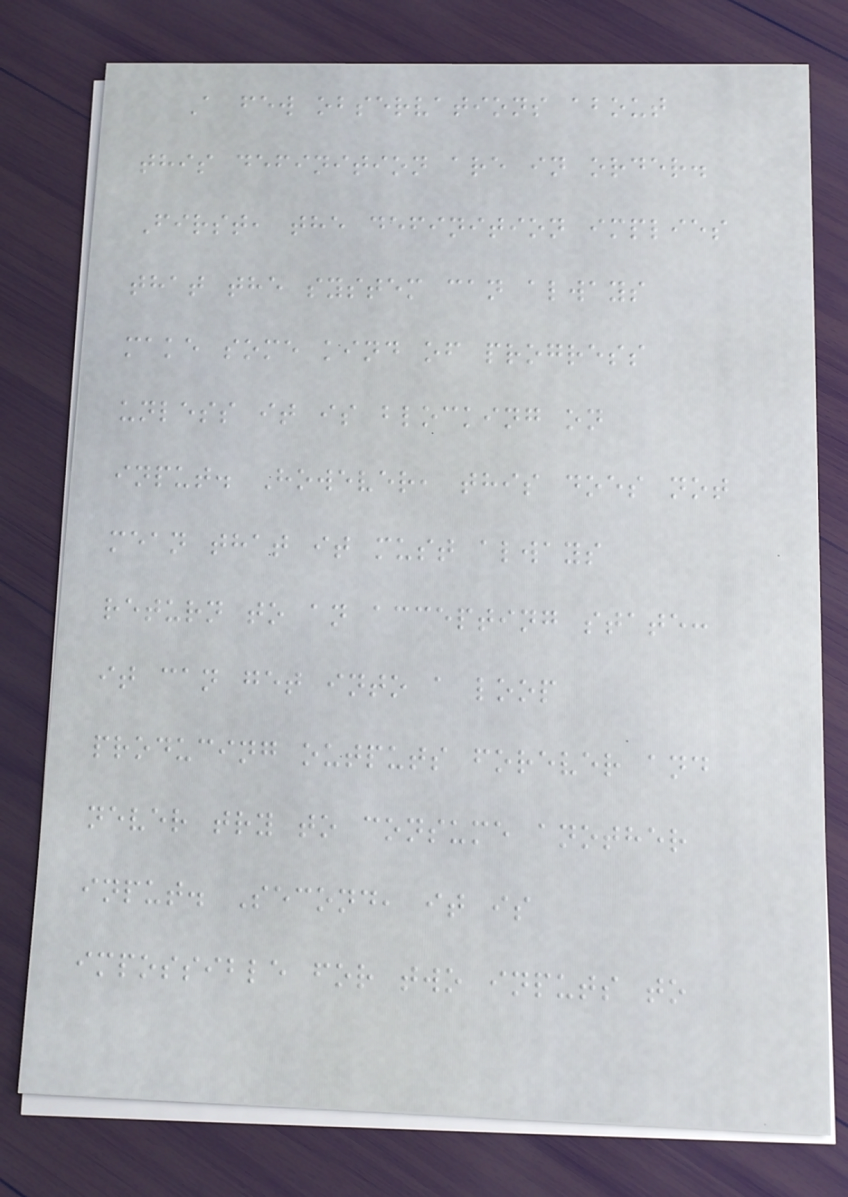A few observations about
this definition are in order.
First, the definition implies
that the system can always
make some kind of progress
unless it is blocking on
input. However, this does not
mean that it must always
return to an accepting state:
it can get into a loop
producing outputs forever and
never try to consume another
input. Second, it is
impossible for two inputs to
